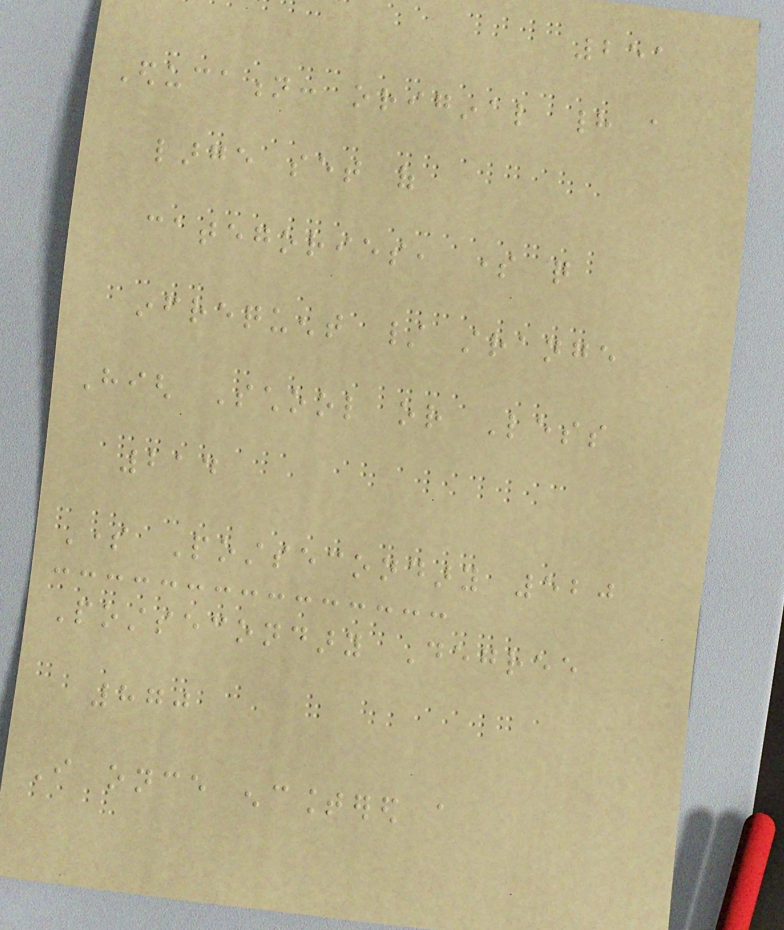251
Education: original had a
large set of
categories, some quite
infrequent / strange
High School or Less
214
Some Postsecondary 520
Postsecondary Degree
870
I once encountered a
